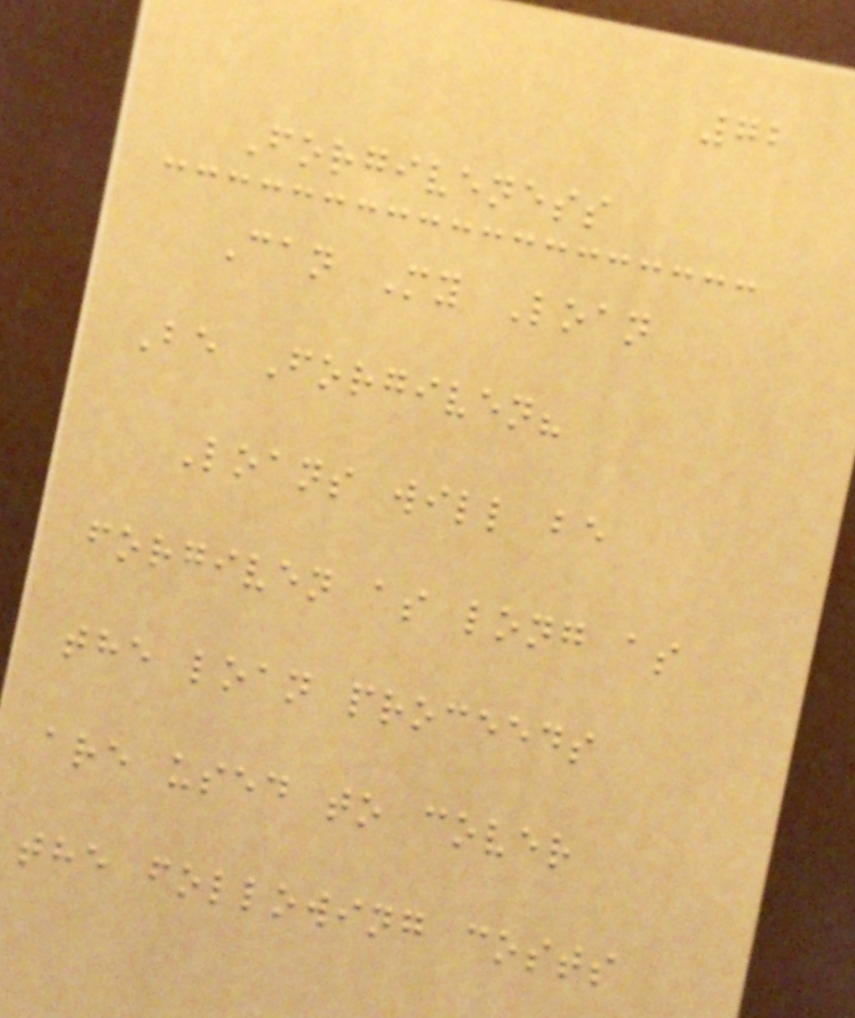72
Forgiveness
Can My Loan
Be Forgiven?
Loans will be
forgiven as long as
the loan proceeds
are used to cover
the following costs
